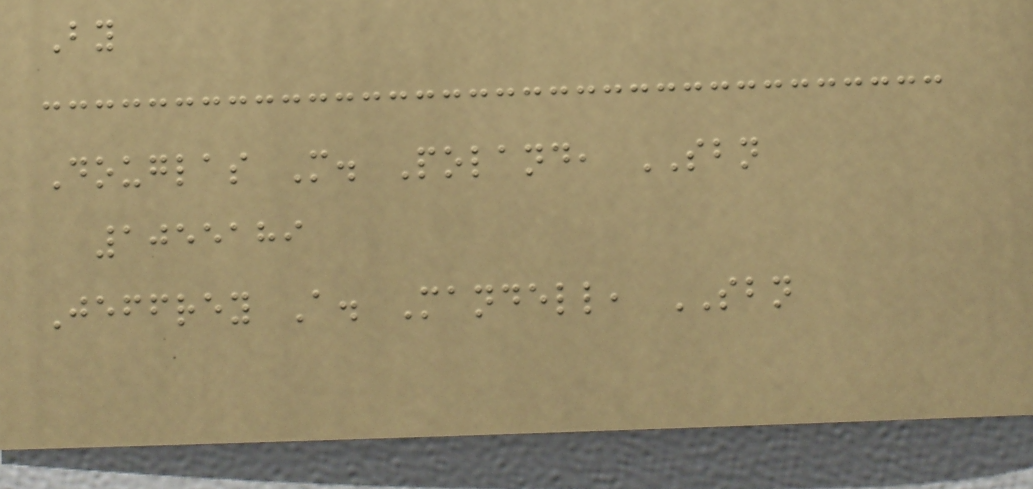By
Douglas M. Poland, SBN
1055189
Jeffrey A. Mandell, SBN
